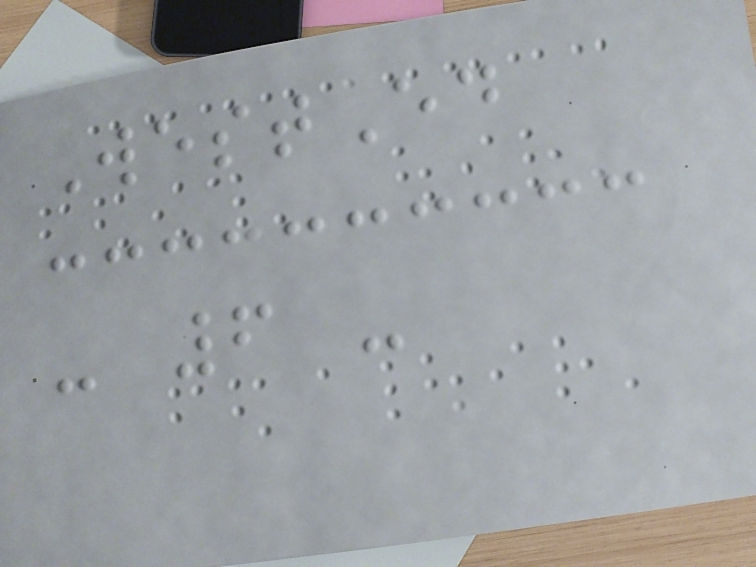WestEd
- 6 -
